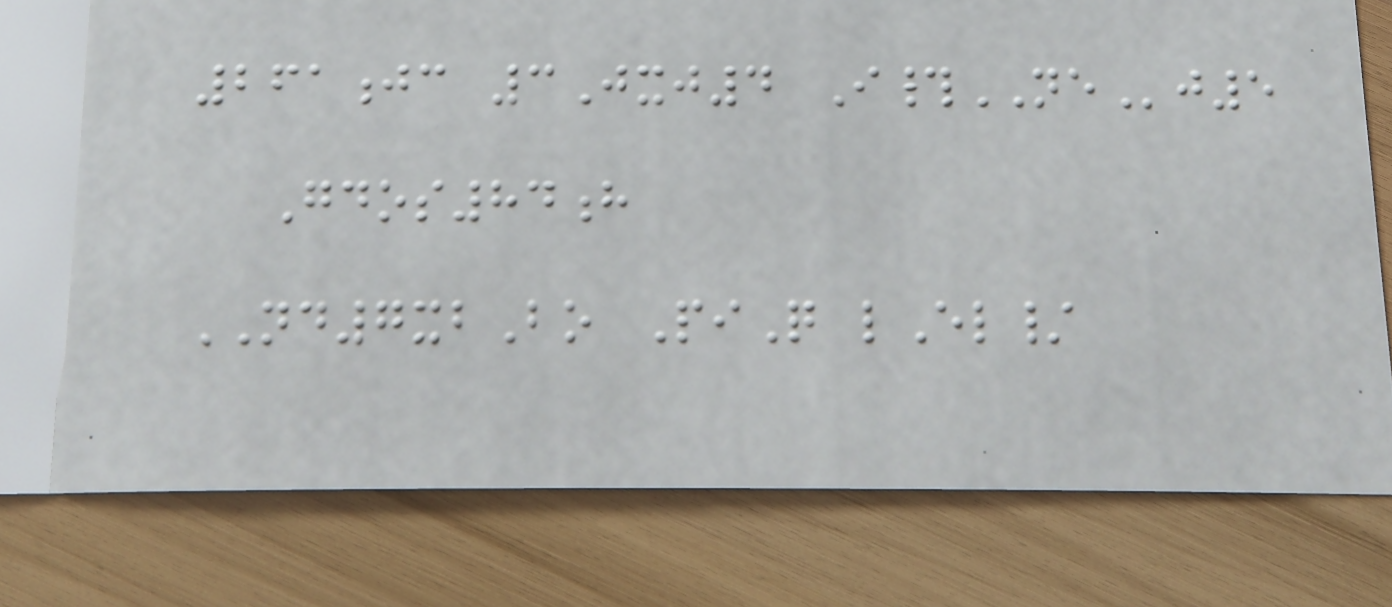261jc 3Jxj4 I#NEj5
Gdos84h
ND7xbBo PiQ lEl/
